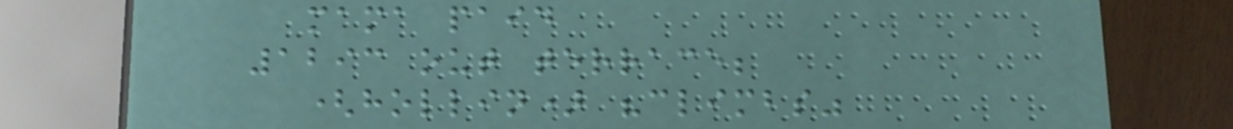mama paid
1293 out terrace;
(hollin) "climbs"
